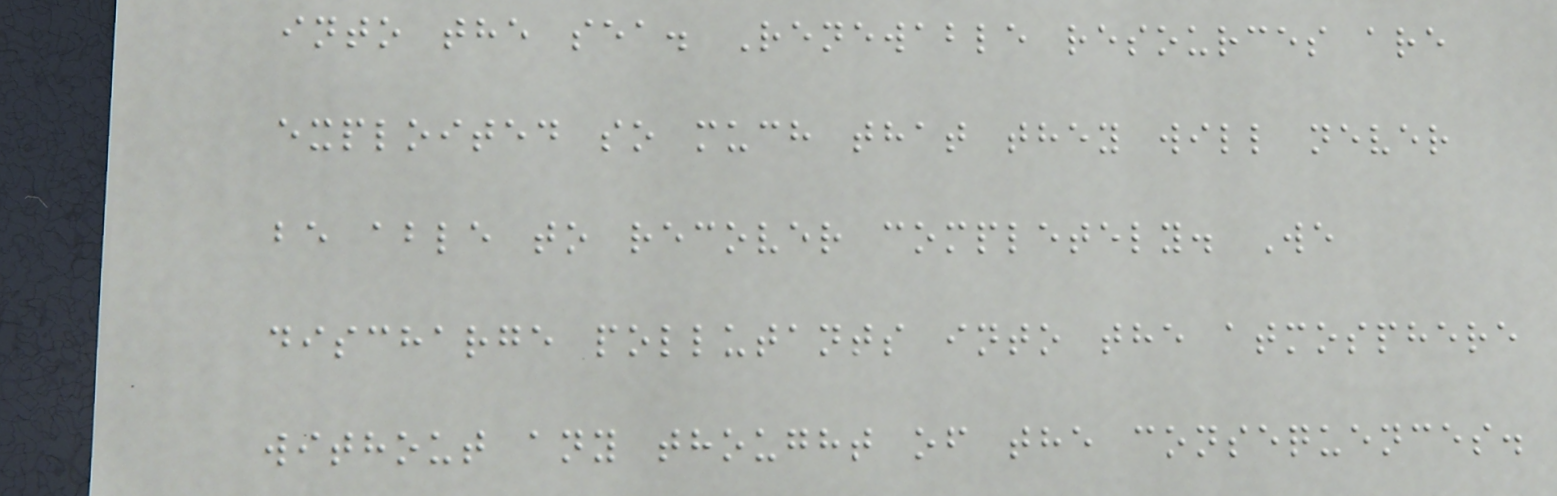into the sea. Renewable resources are
exploited so much that they will never
be able to recover completely. We
discharge pollutants into the atmosphere
without any thought of the consequences.
